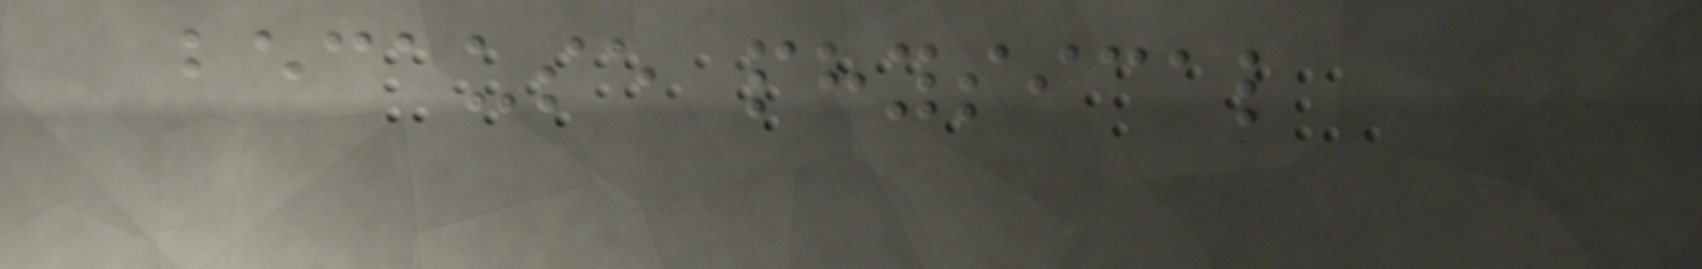because physical
